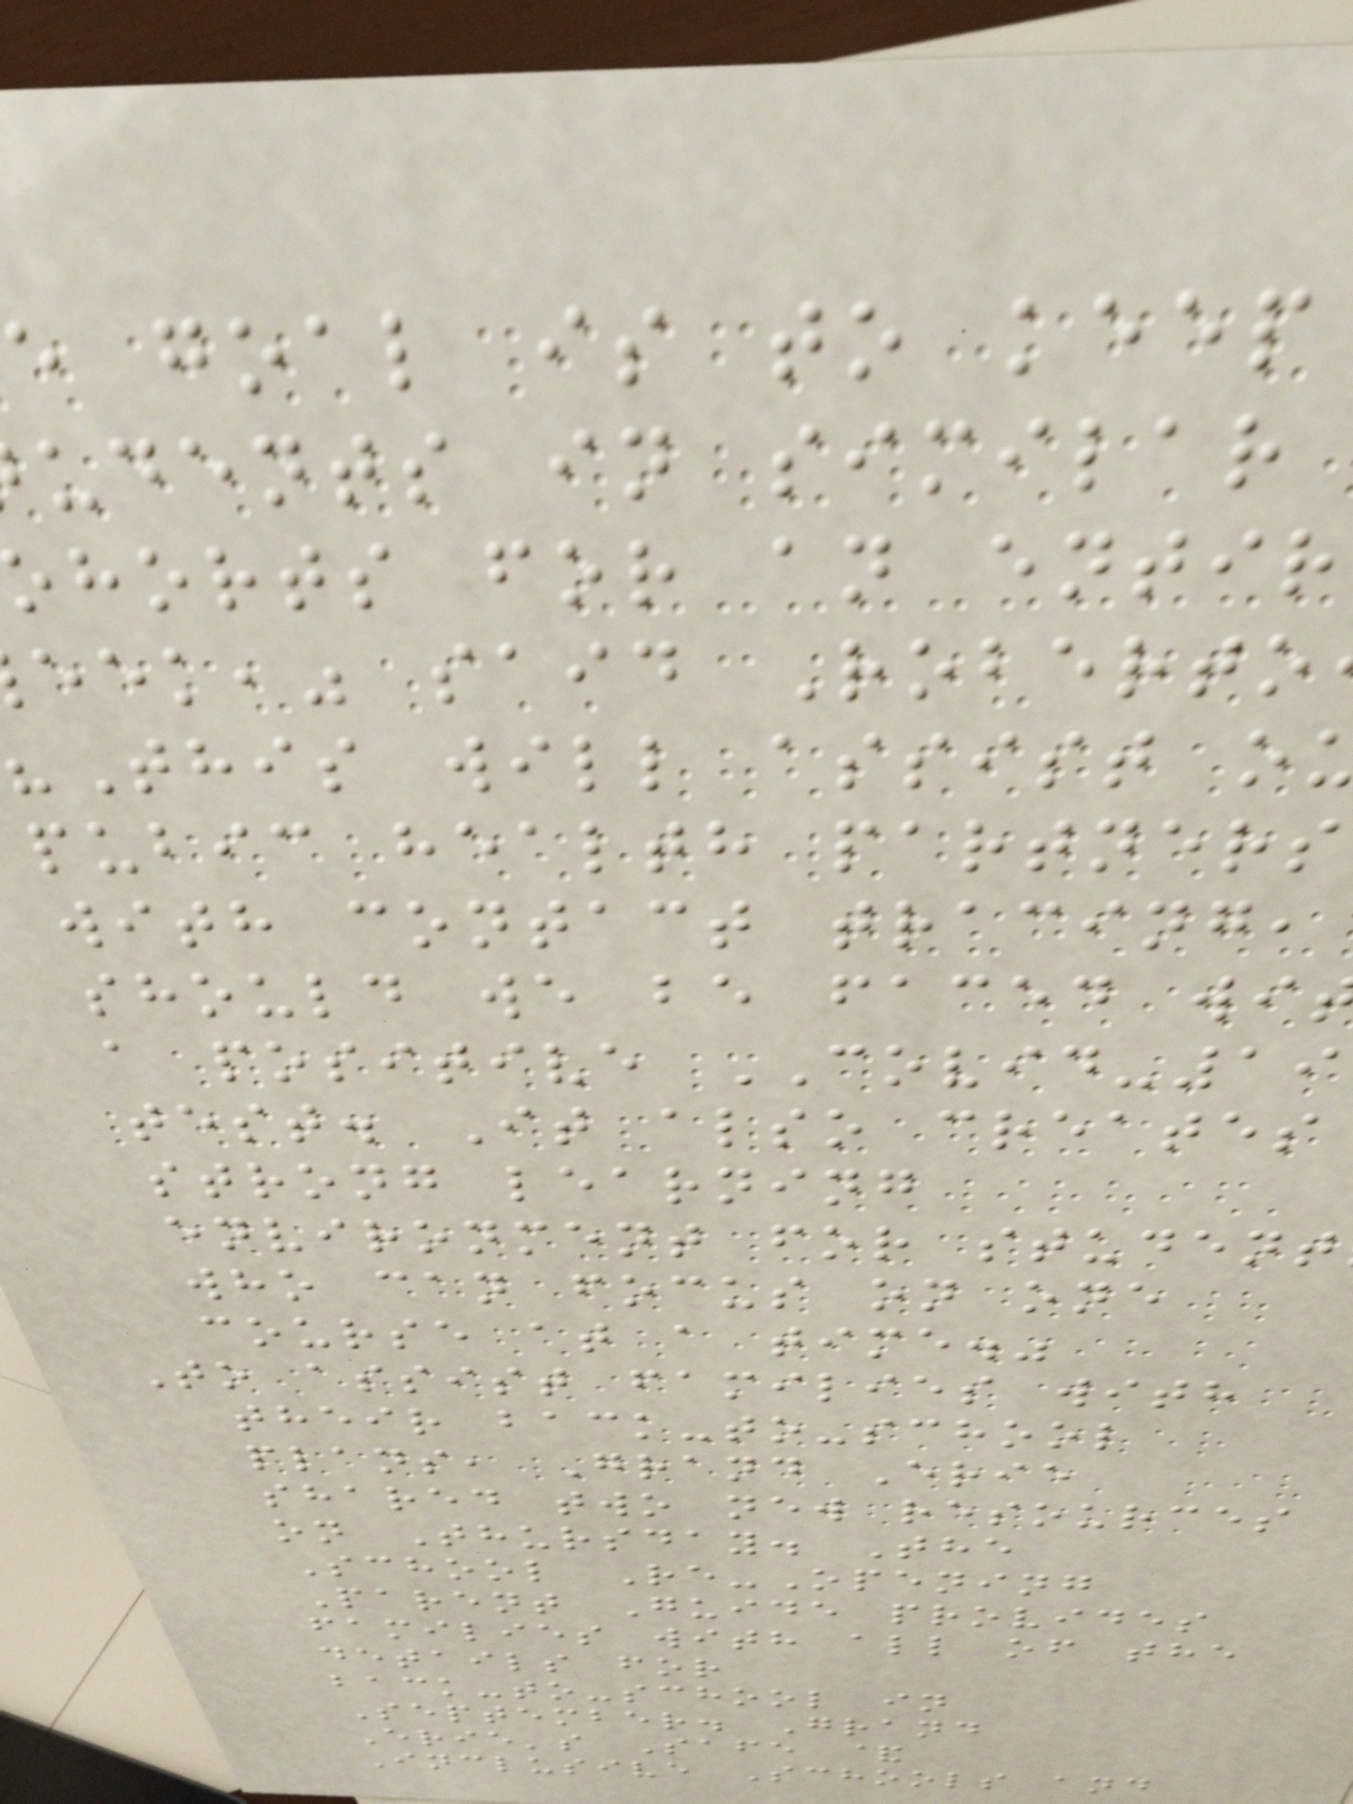e goal is to keep
udents in similar
ohorts for an entir
eek," said Roberto
This will assist o
pubic health partners
with contact tracing,
should we be faced wi
a positive COVID-19
test. It also creates
strong learning
environment for student
who can focus on one
course at a time."
To assist families with
their back-to-school
plans, Grand Erie
shared two new resources
on Thursday. The
School Re-Opening
Parent Guide provides
families with all of the
details for
back-to-school in
September. Grand
Erie's Safe &
Inclusive Schools and
